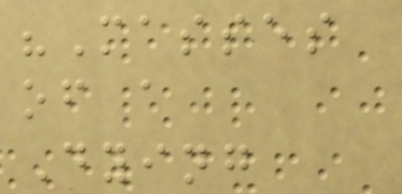"Masses
of a
Dying
